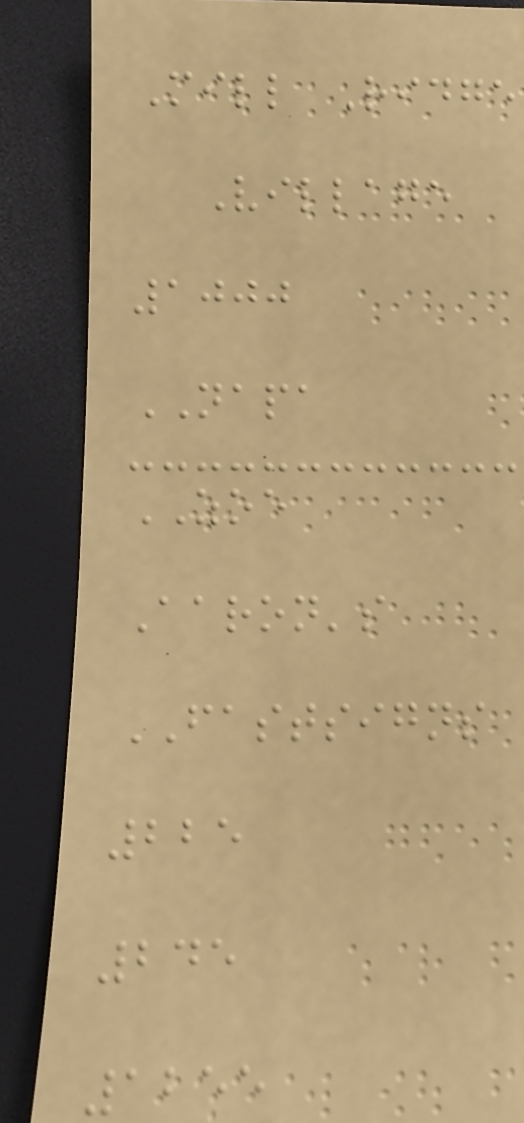Mill Ridge
Village
1000
NAPA
ZOE
Aaron's
FASTSIGNS
225
245
1255
